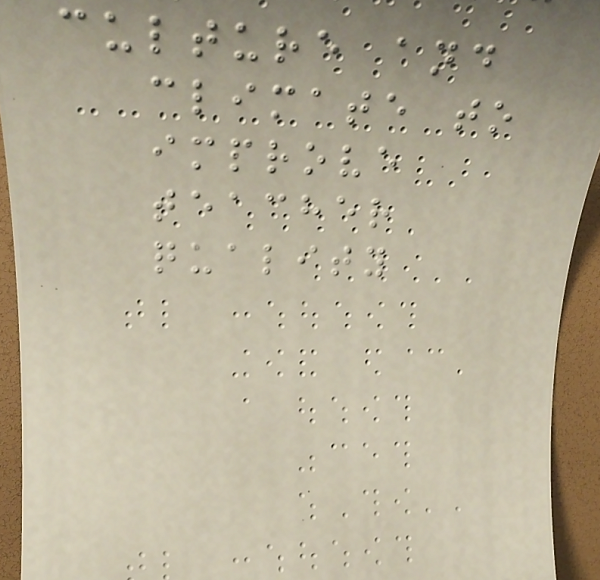culture and
climate to
improve
teacher
quality
